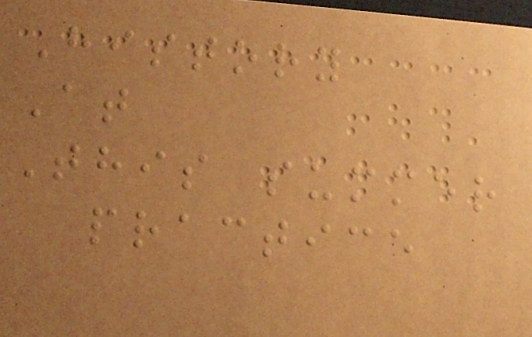History
At
This summer
practice
